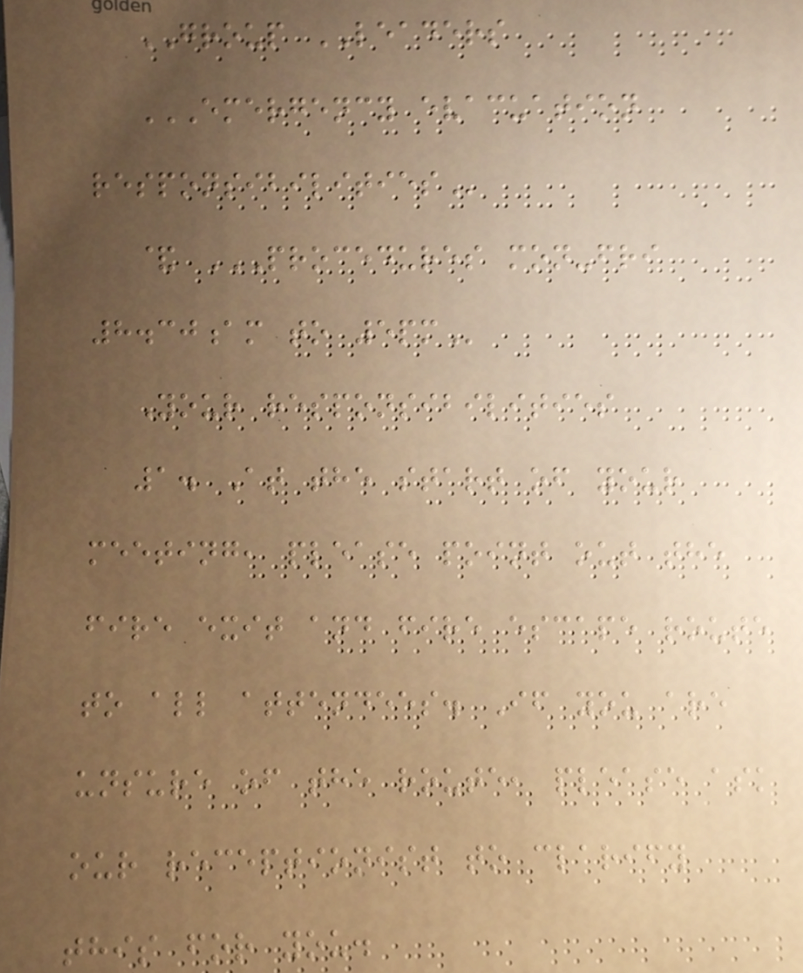GROUP LEADERS
EMERGENCY EVACUATION
RESPONSIBILITIES
& PROCEDURES MON-FRI
8.30AM TO 5PM
Your responsibilities
1. At the start of your
meeting, please point out the
fire exit and fire escape route
to all attendees. If you are
unsure of the route, please ask
our receptionist to clarify
this for you.
